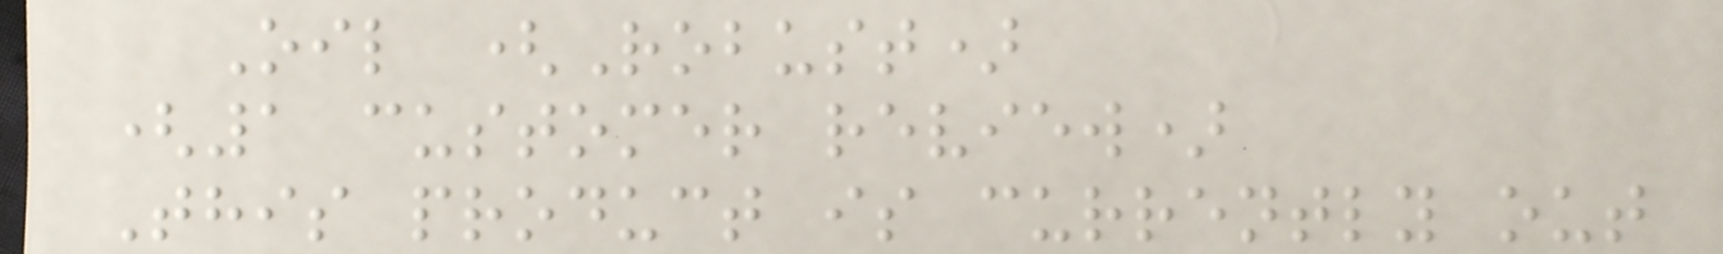Oil (Robust)
(1 customer review)
This product is currently out
